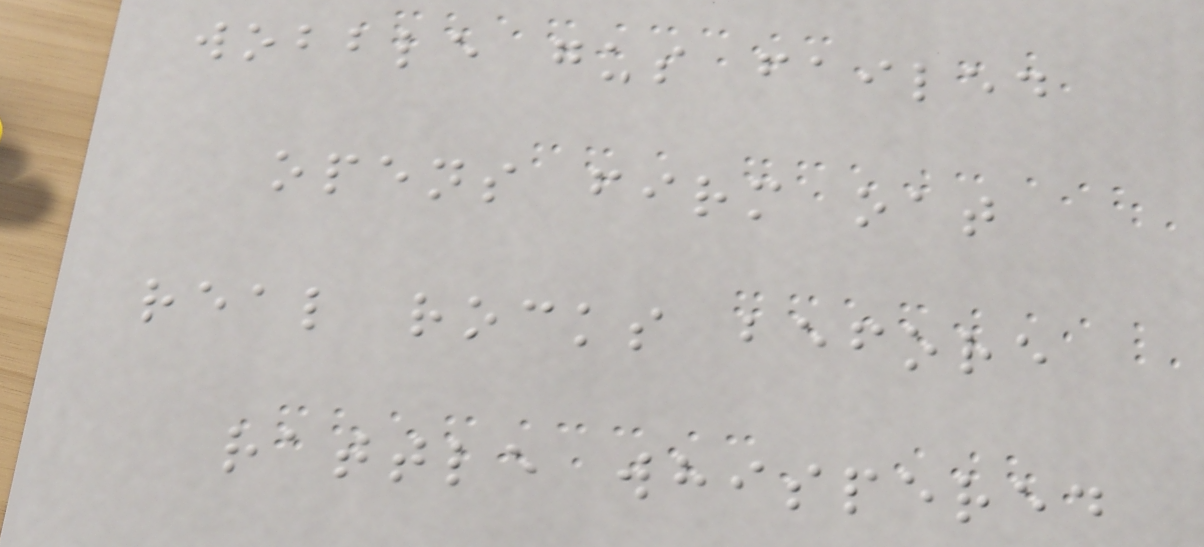wobble gus failed
opens firm oat
real rocks before
rattle whispered
